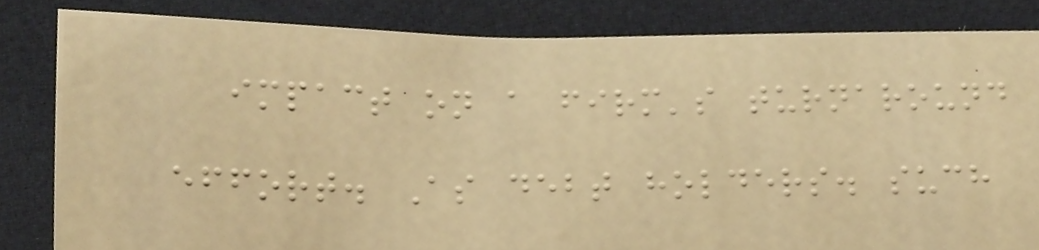impact on a firm's turnaround
effort. As debt holders. such
